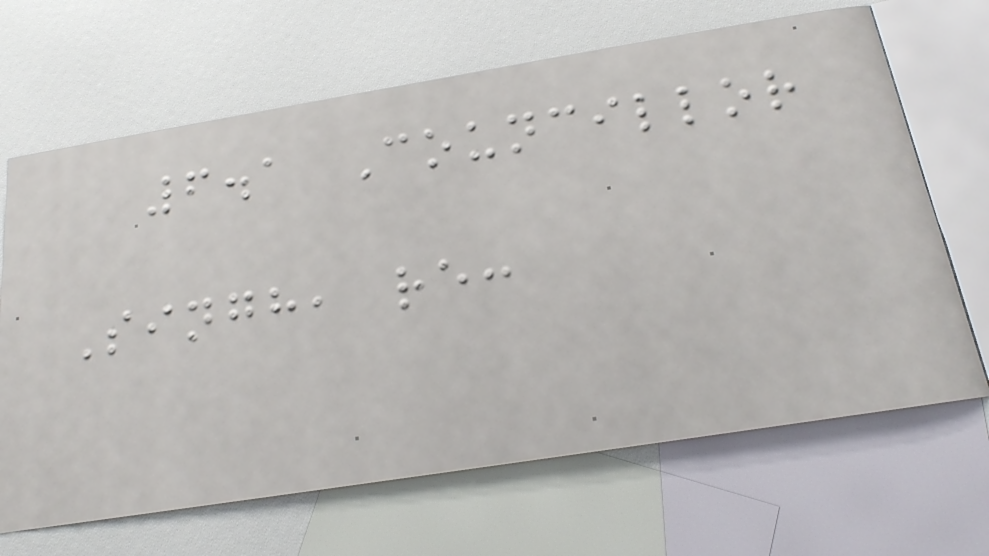6.1 Councillor
Singh, re:
